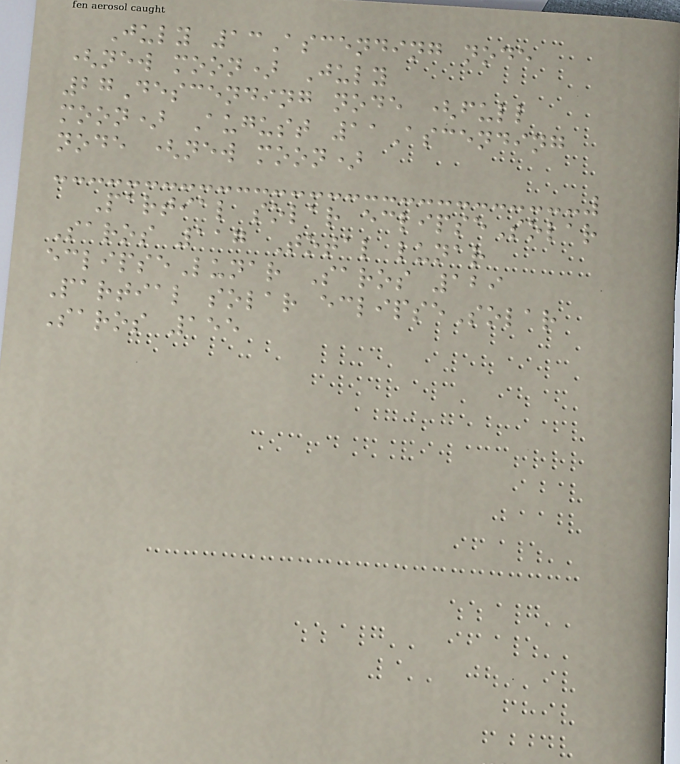July 13Ascending node
(new moon) July
27Descending node (full
moon) August 11Ascending
node (new moon)
Partial solar eclipseSolar
Saros 117 Total lunar
eclipseLunar Saros 129
Partial solar eclipseSolar
Saros 155
